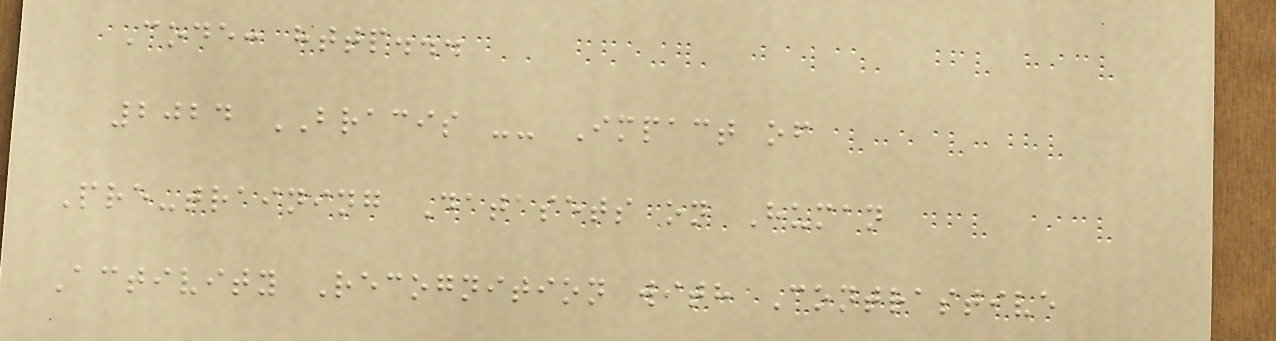Code: http...
2024 BRACIS -- Impact of
Pre-training Datasets on Human
Activity Recognition with Contrastive
